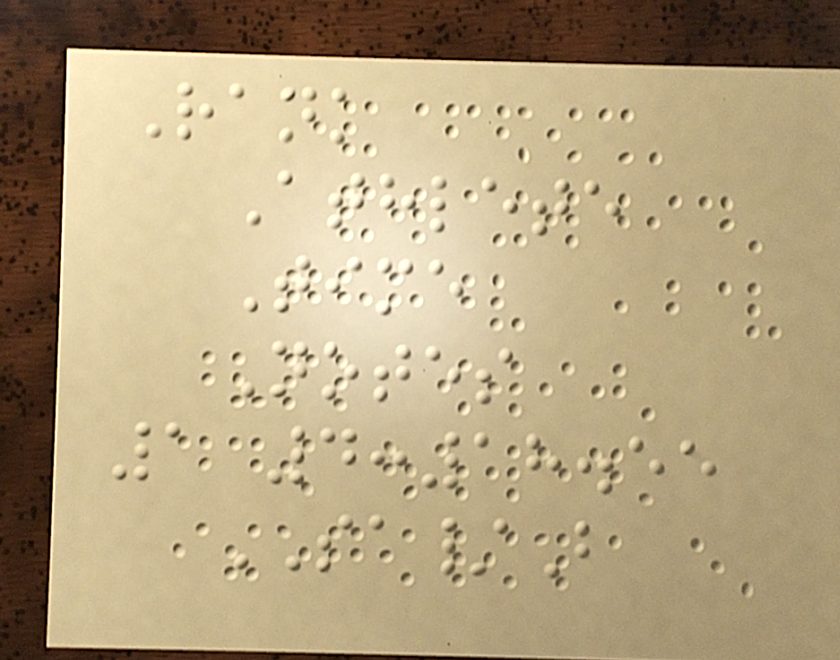Rank
Athlete
Time
Notes
1 4:18.55
SA/B
